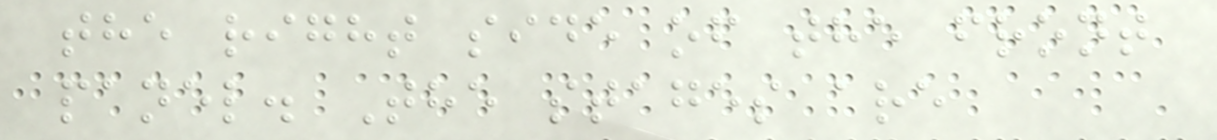the right side of the front
panel. The stages are
